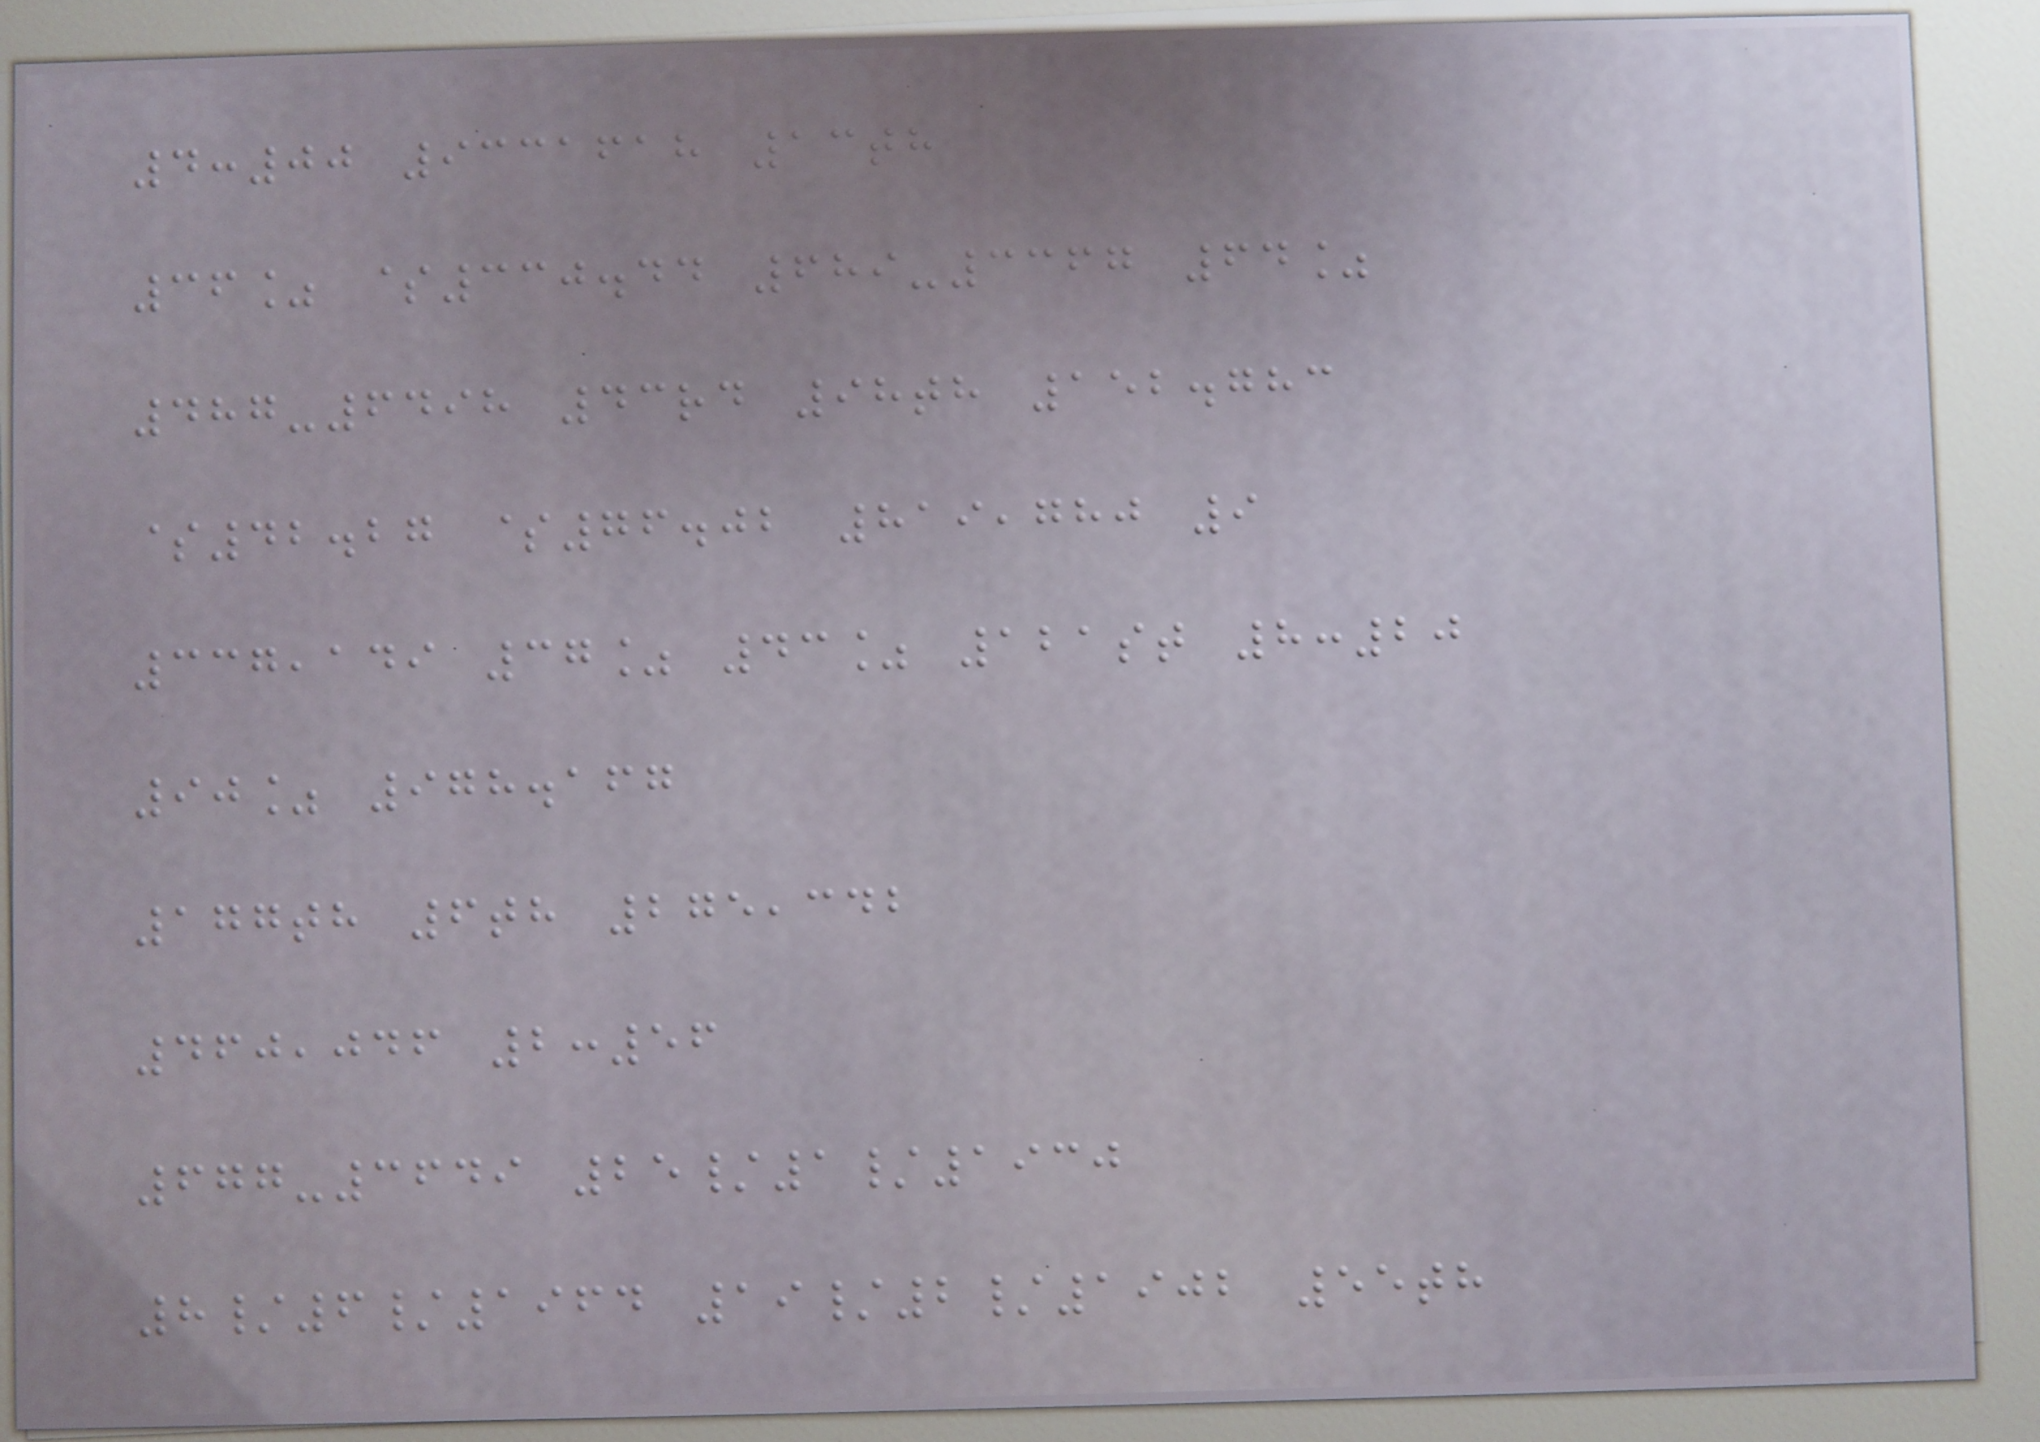4:00 9331618 13th
36% $330.44 689-3367 64%
487-6498 43rd 98th 152.783
$42.27 $76.02 819,780 9
337,149 37% 43% 121st 8:20
90% 978.167
177th 6th 275,342
460,046 2:56
677-3649 25/1/1930
8/6/1964 19/2/1902 55th
